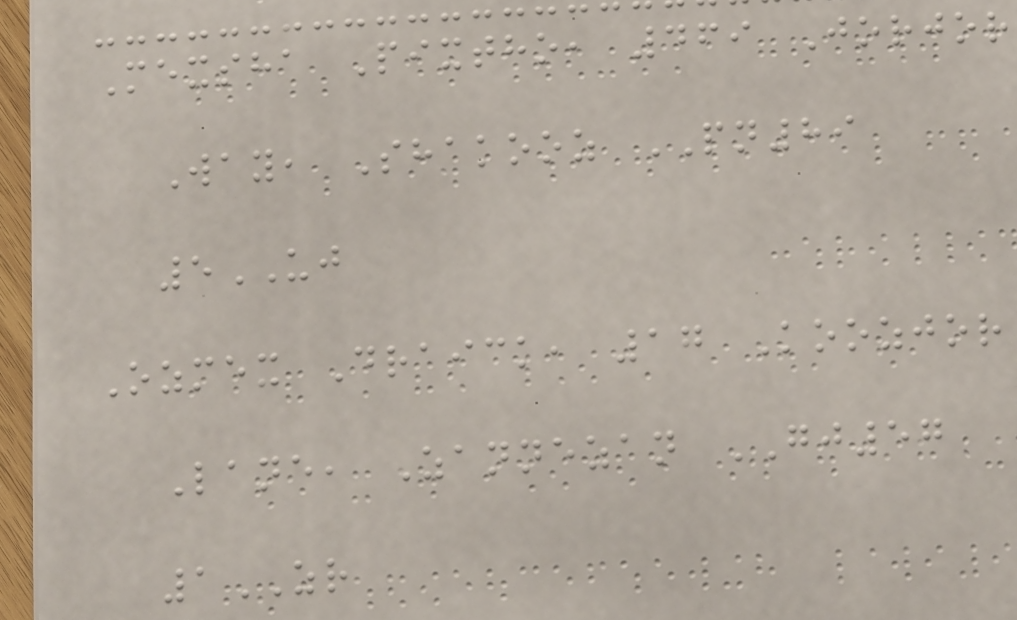Mexsha Pixtho, 469 Jorjor
Way, Shakooz PN89
5UJ
Ozmex Draick, 17 Koozjor
Lane, Zannezan GJ57
1ZR
